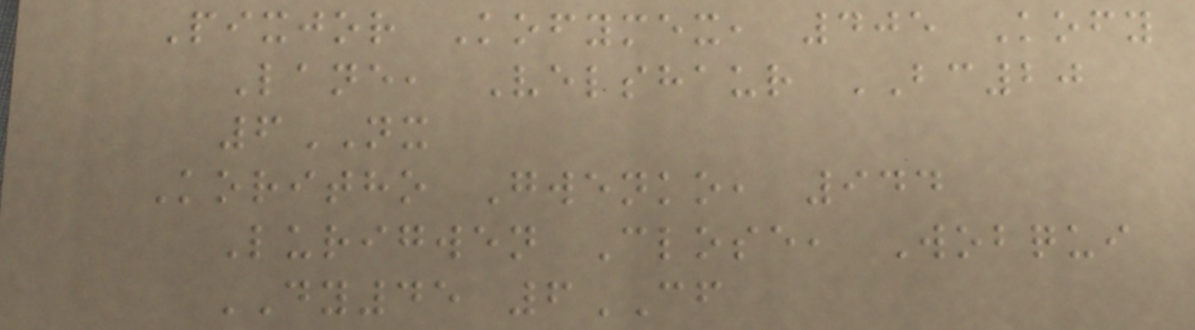Pixjor Kofymex, 405 Kofy
Lane, Velshaur BC20
6NX
Koritho Gwenko, 944
Lurigwen Close, Wobqui
DY45 6CF
